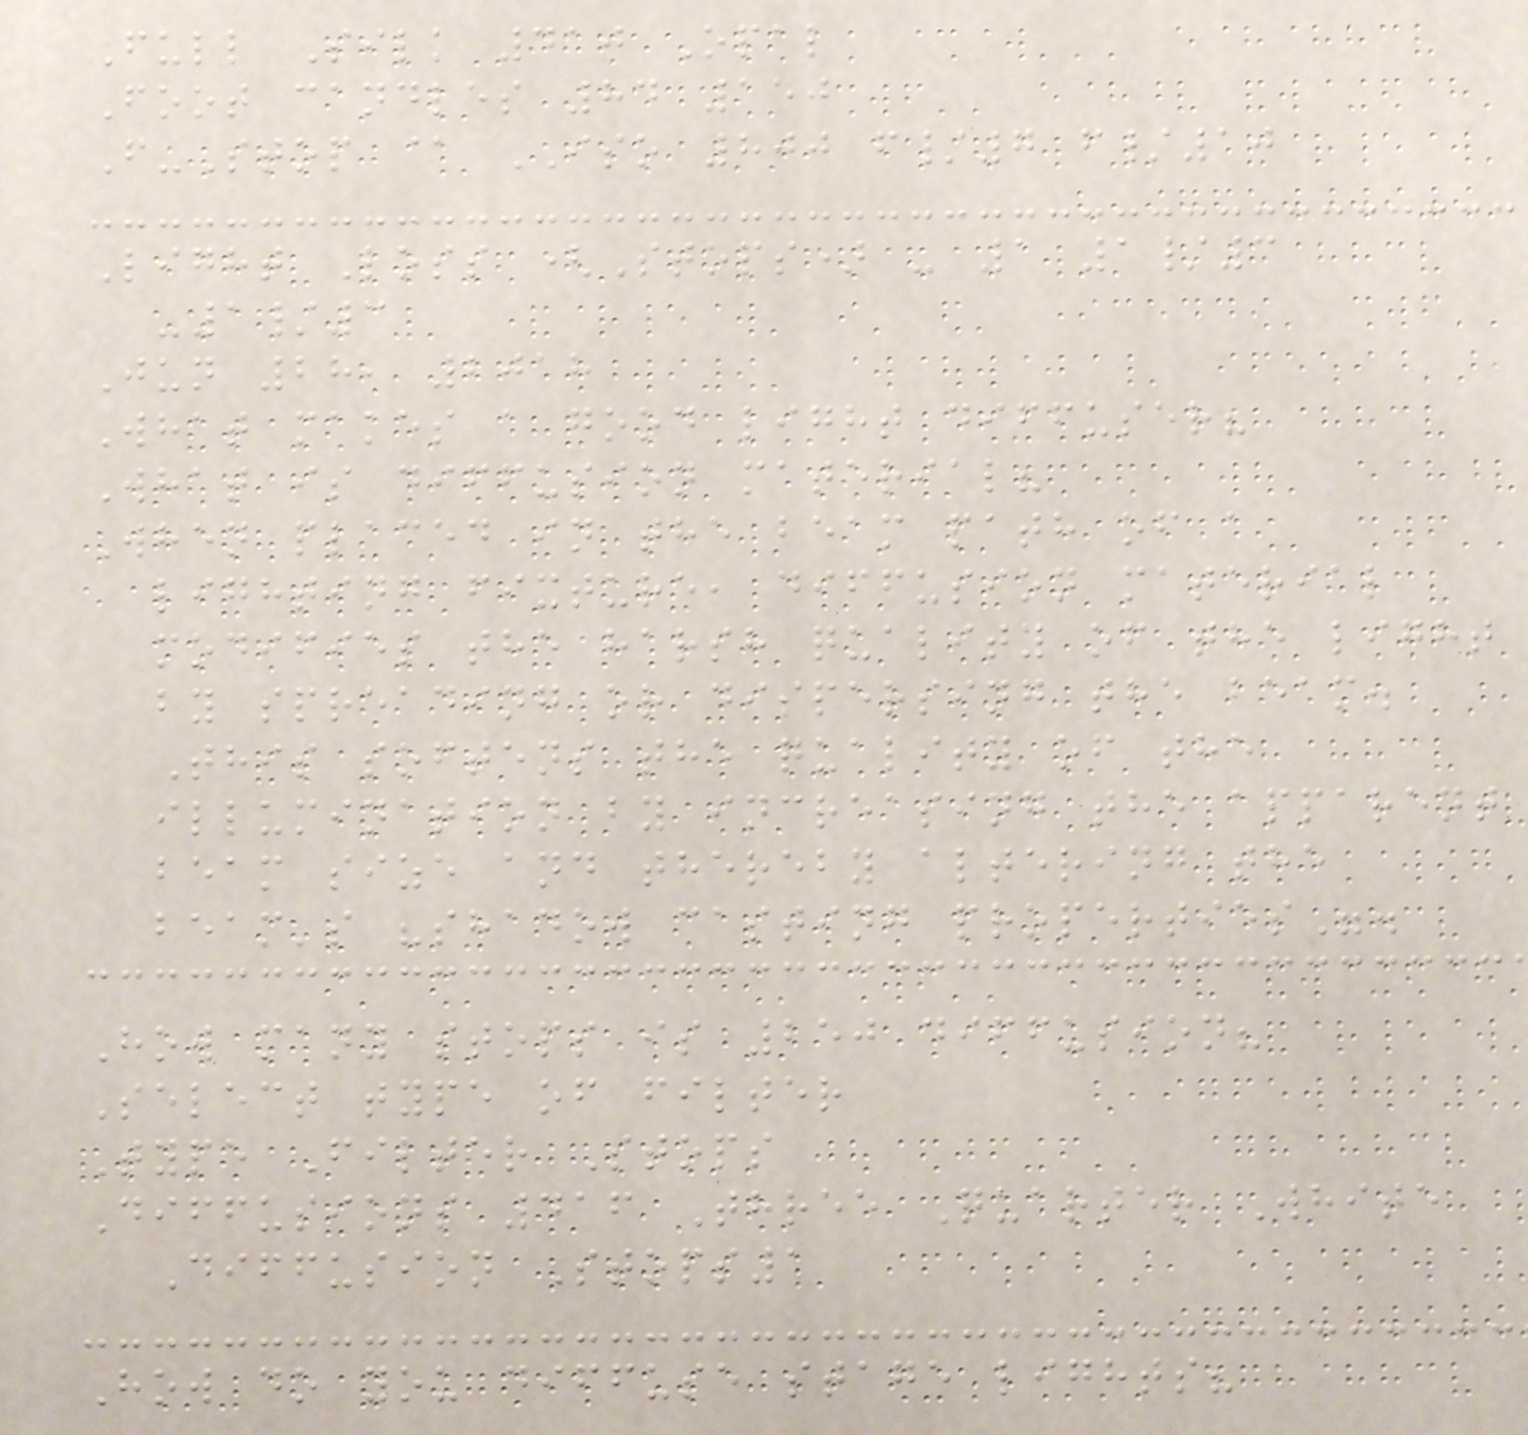Full Silk 410 Opal
Foot candles 84 150
F-Stop @ ISO 800 f/7 f/10
Light Loss (Stops) - 1 1/3
-1/3
Jun 28, 2018
What makes a good light diffuser?
What is diffusion material?
When placed in the beam path of a
lighting fixture, diffusion material
modifies the harsh quality of the light
by spreading or dispersing the beam.
This softens the quality of the
illumination by increasing the apparent
beam size and thereby altering the
beam's "shadow casting properties".
How many stops is 250 diffusion?
Select type of filter
Type Filter Stops
Diffusions 416 Three Quarter White
Diffusion Stops1
How do you diffuse stage lights?
